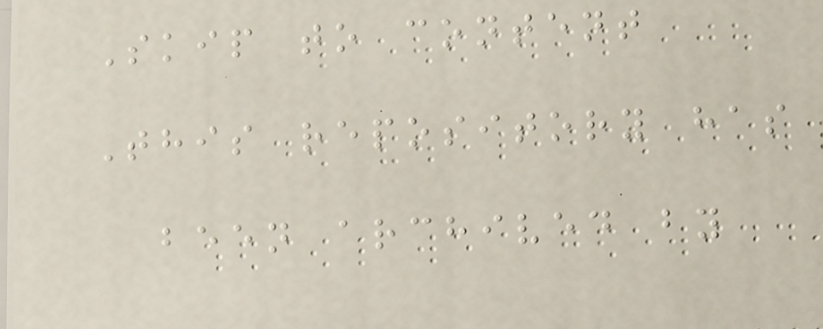Skip to content
This repository has
been archived by
